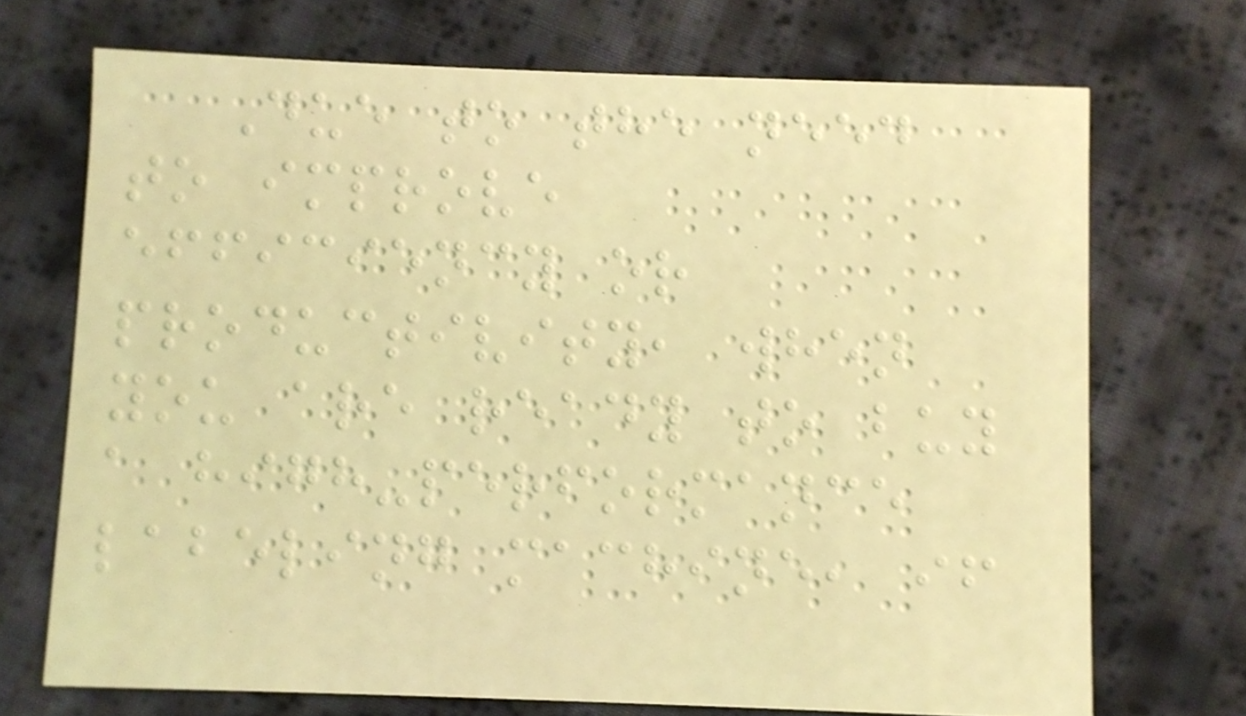Due to the need
to improve
efficiency or
productivity, when
you are ready to buy
a high-performance
labeling machine, if
